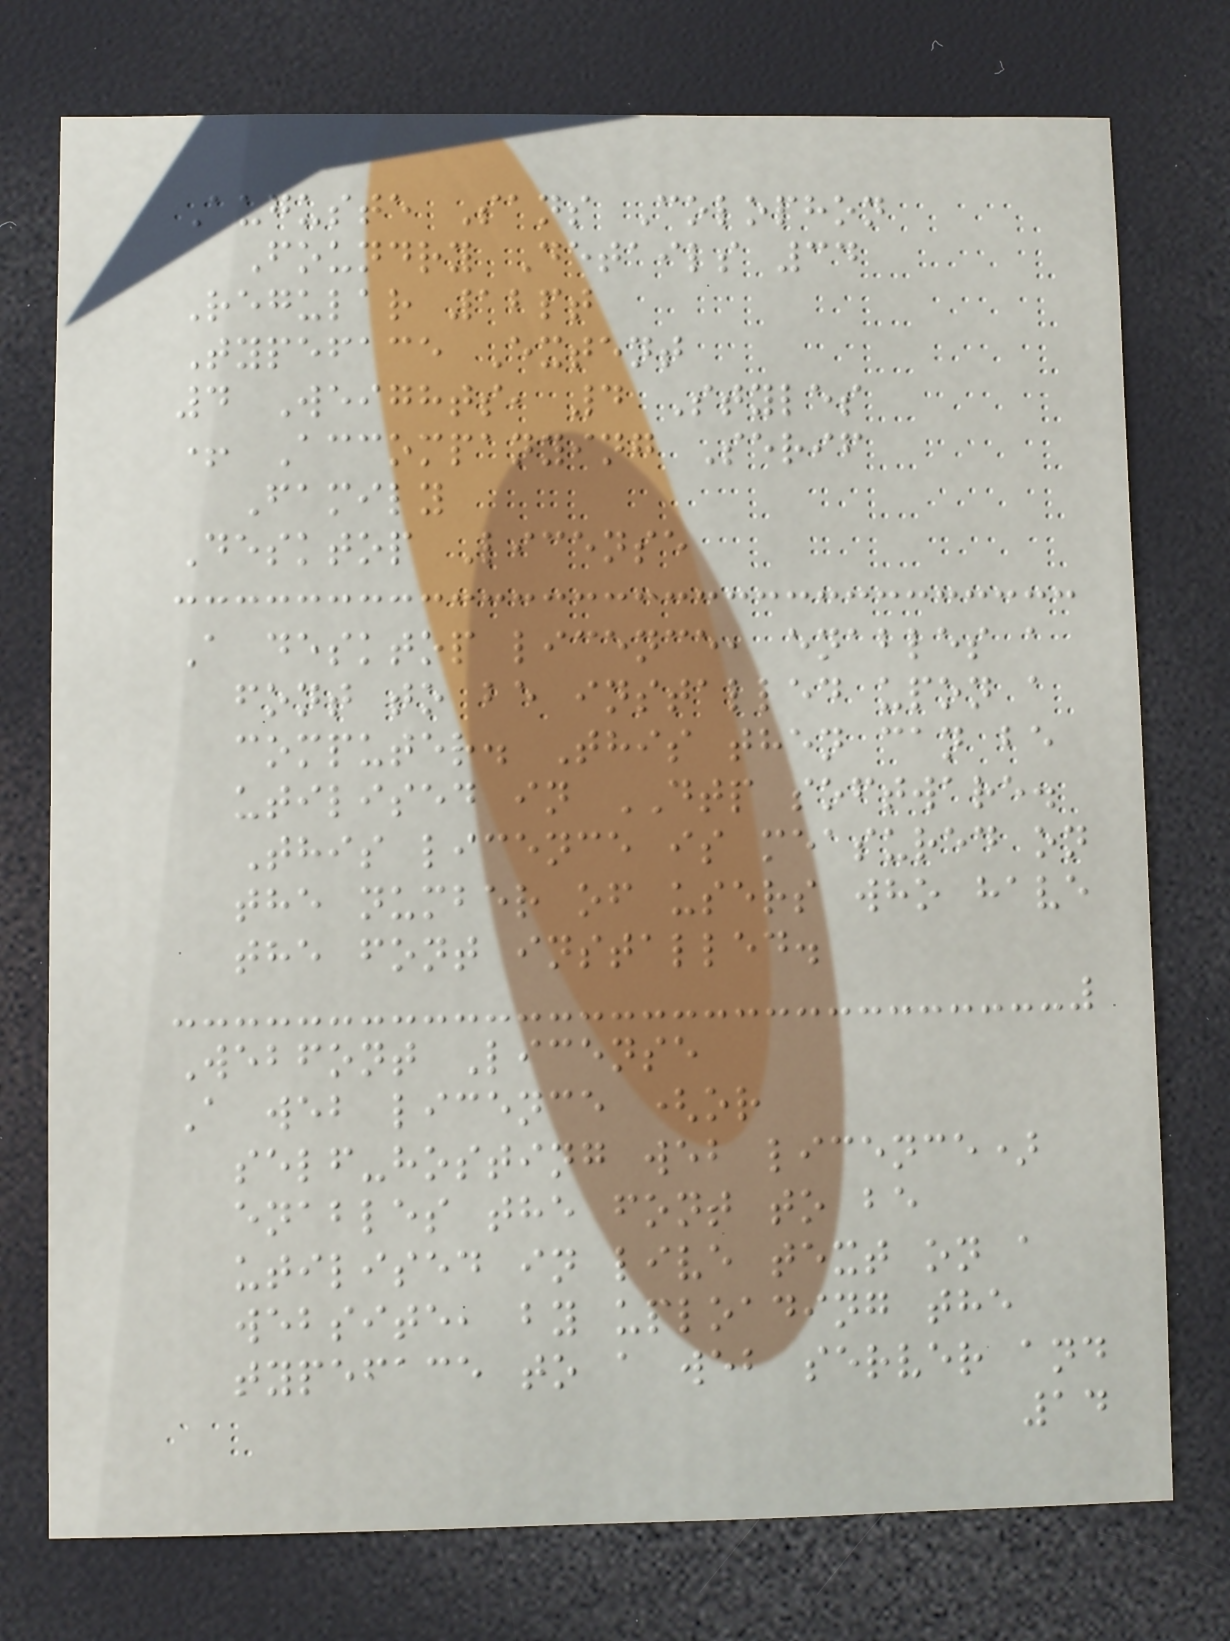Auguste Sans Colophon
Foundry Details 34
Regular 12pt
Typeface Extent
4 Weights, 4 Styles
+ Accompanying Serif
Family
Desktop License
A desktop licence, enables a
font to be installed upon a
computer. This then can be
utilised in DTP software.
This licence is measured on
the number of users who have
the font installed.
Webfont License
A web licence (or
self-hosting web licence)
enables the font to be
utilised in live text on a
website, by uploading the
typeface to a web server and
14
